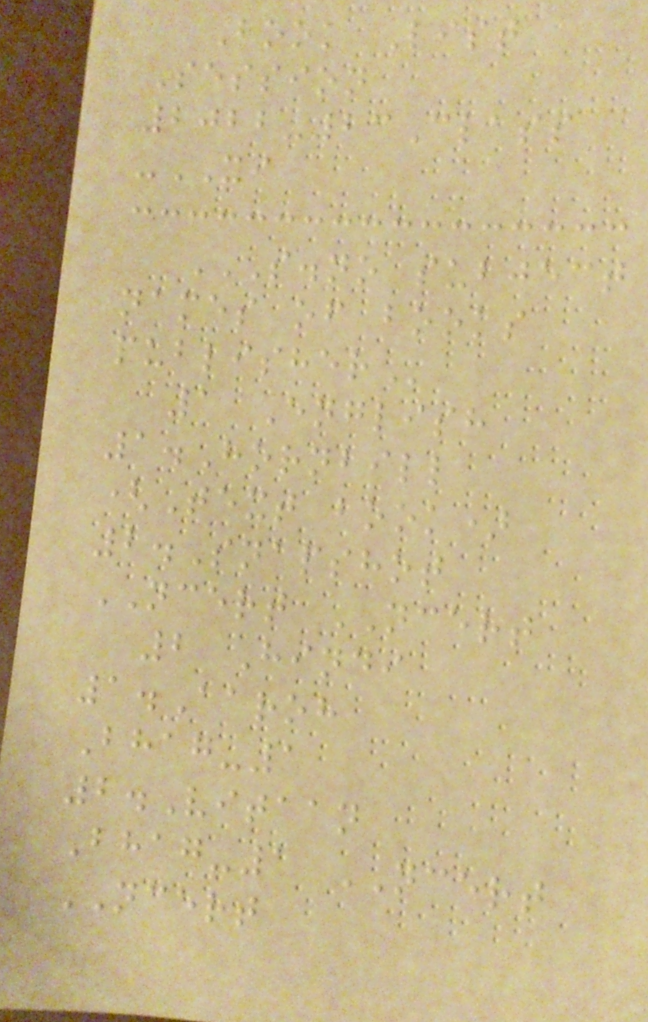Book List
Session
2022-23Class
-XI
S.NO SUBJECT
NAMES OF BOOKS
PUBLISHER
1 English
1.Hornbill
(Text book)
2.Snapshot
NCERT NCERT
2 Hindi
1.Aaroh
Bhag-1
2.Vitaan
Bhag-1 NCERT
NCERT
